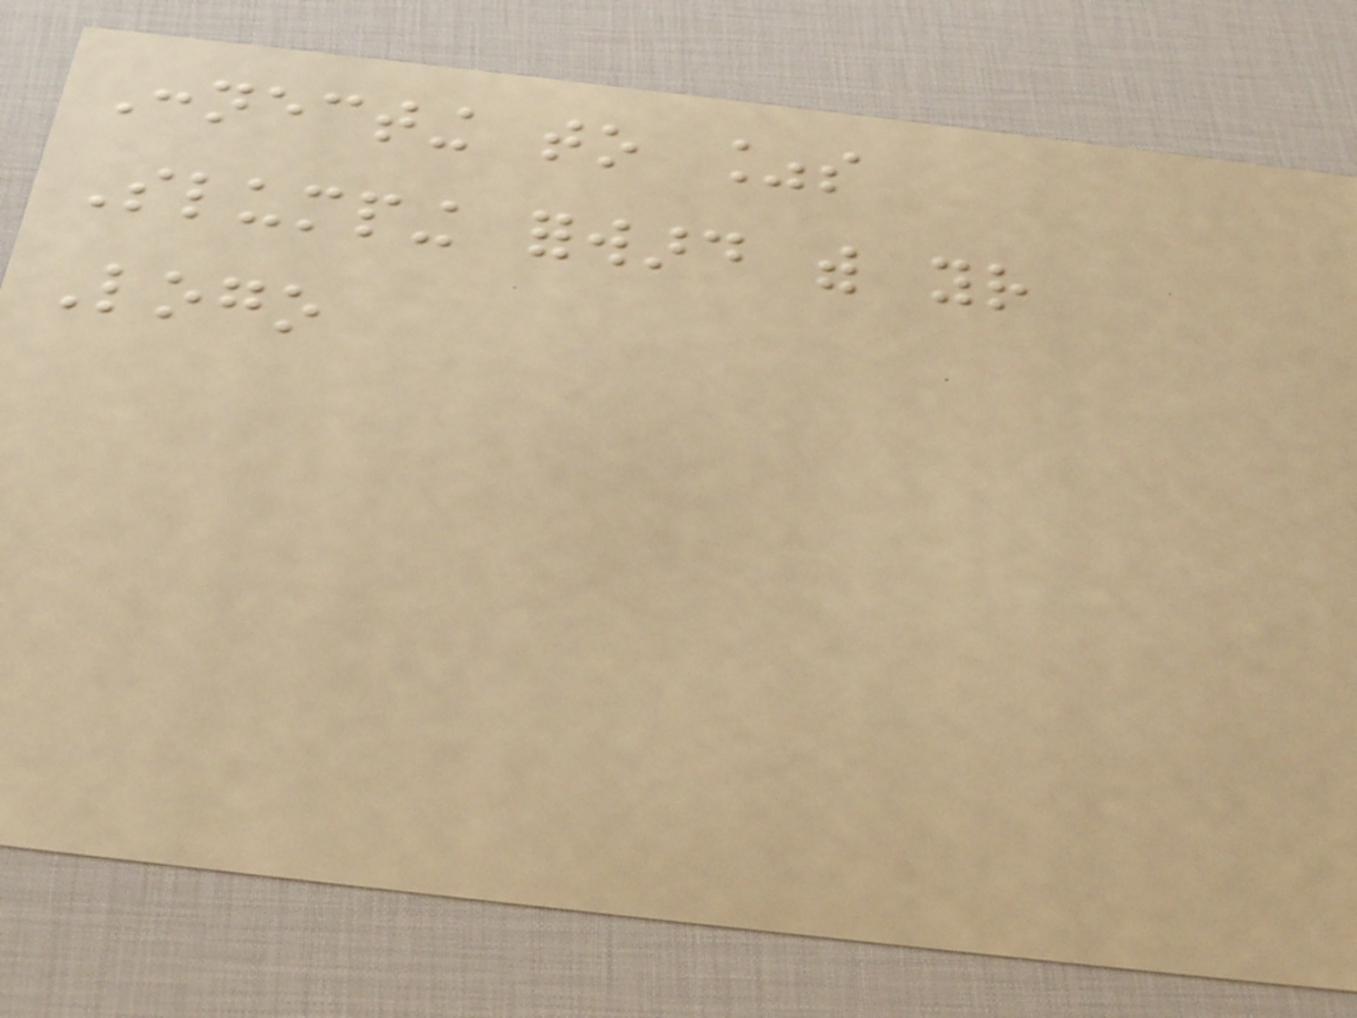Connecting to %s
Slumping forward with your
Logo
